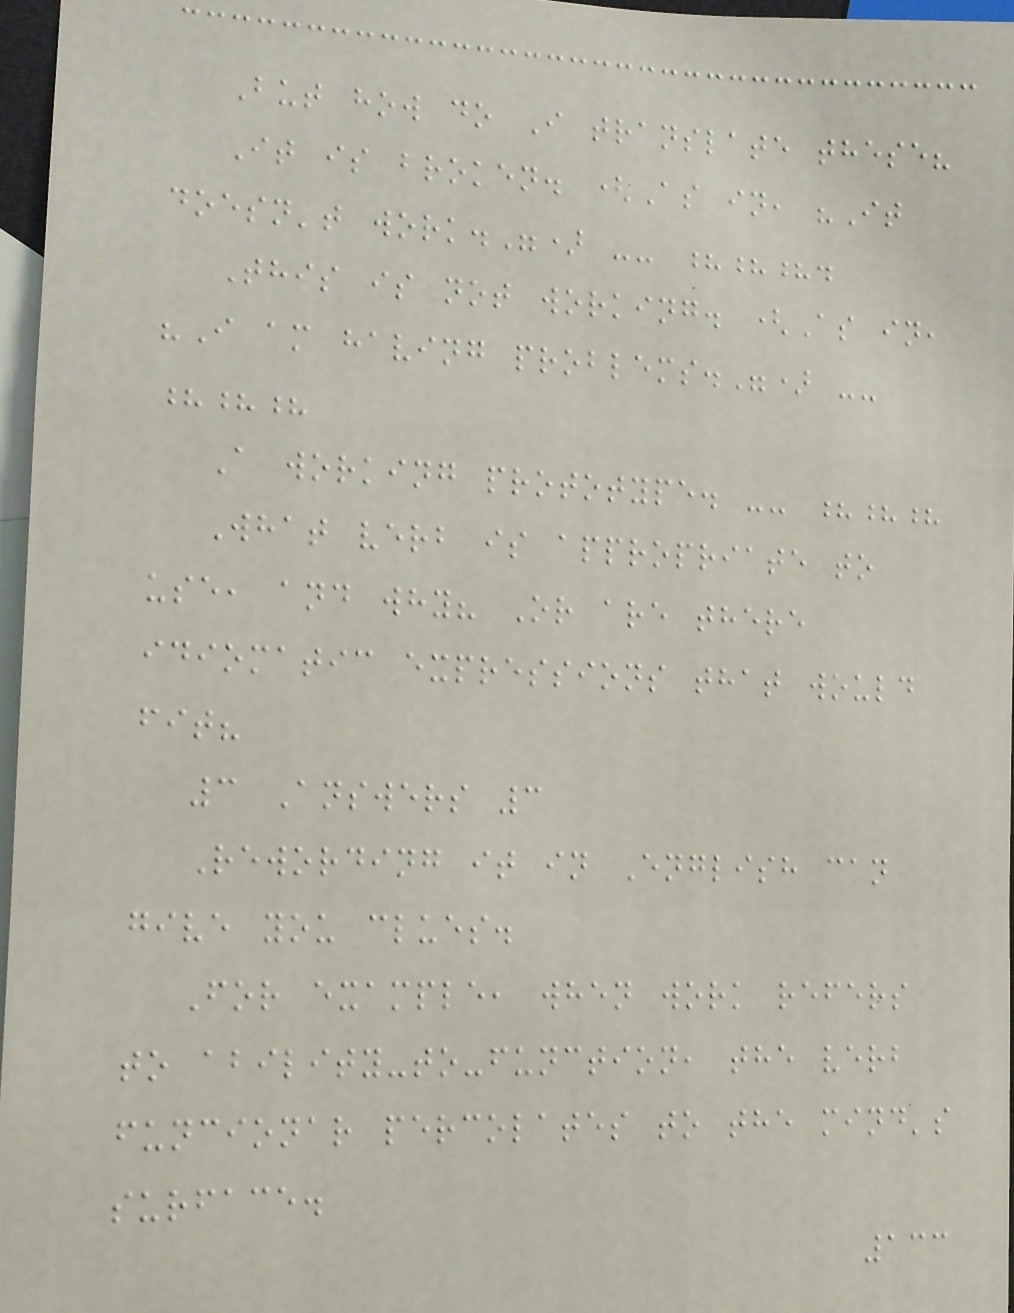But how do I translate these?
It is broken. (As in, "It
doesn't work.") -- ???.
This is not working. (As in,
"I am having problems.") --
???
A working prototype. -- ???
What verb is appropriate to
use, and why? Or are there
idiomatic expressions that would
fit?
3 Answers 3
Rewording it in English can
give you clues.
For example, when work refers
to ability-to-function, the verb
funcionar percolates to the mind's
surface.
133
